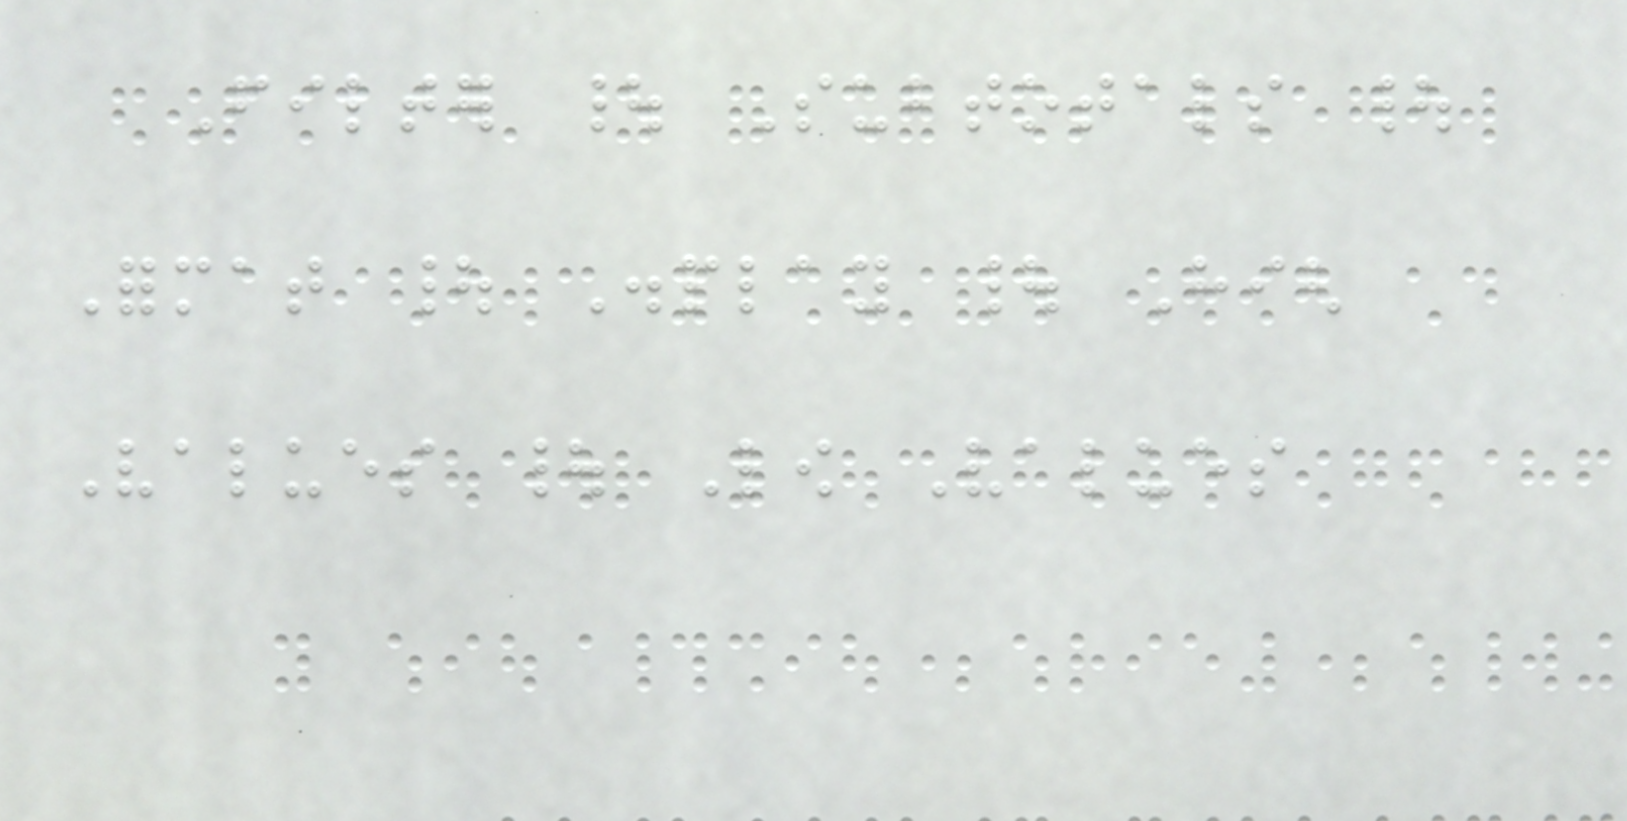Filter | Subtotals |
Format | Display | High
Values | Low Values
